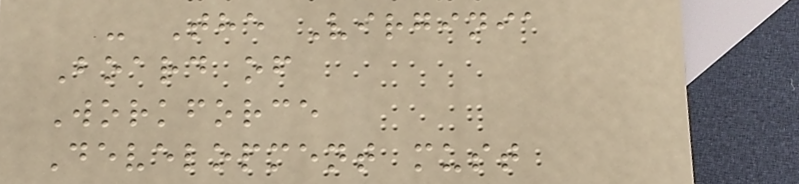- The Virginia
Board of
Workforce
Development must
